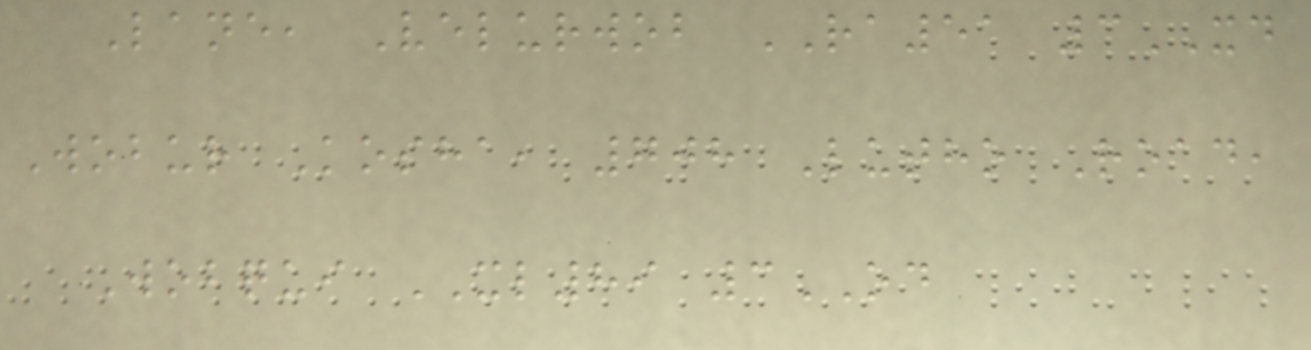Lane, Velurwob RA51 3XD
Wobur Kosha, 708 Lutho Road,
Wobqui XL89 3OD
